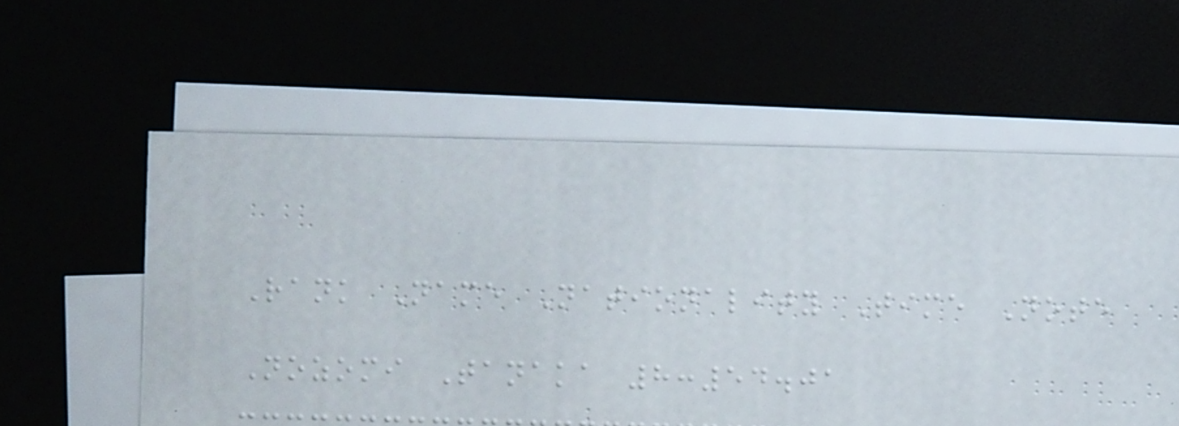Rank Name Nationality Time Note
Nozomi Tanaka 8:54.01
